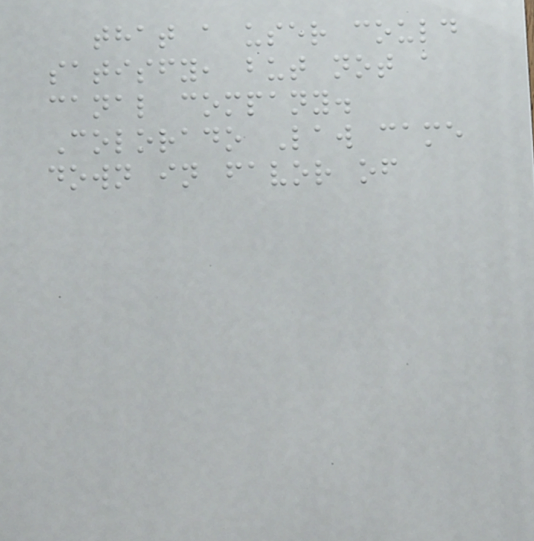that a user could
satisfy, but not a
canal company.
Colorado Law came
down in favor of
